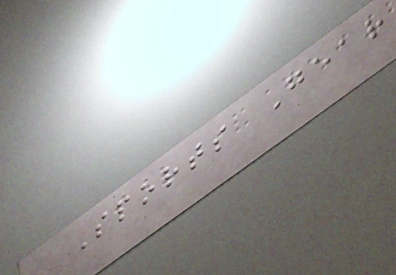Sports Gear
